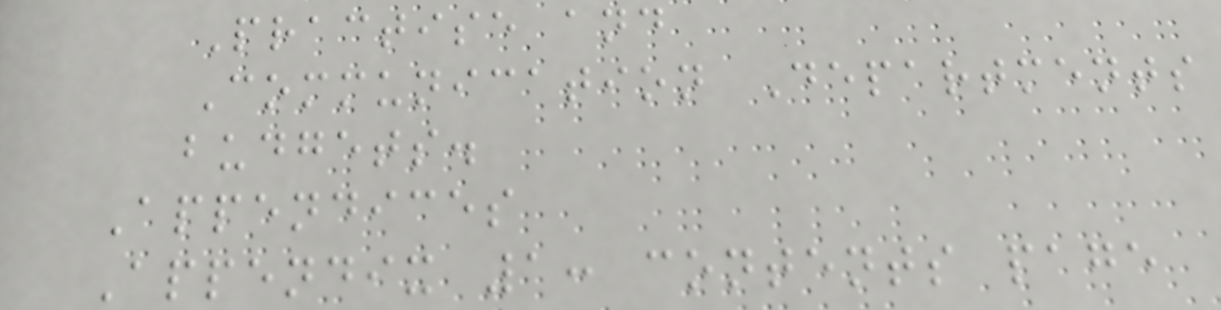Practise and
Communication Departments
budgets.
Appendices
Appendix 1: contents page
